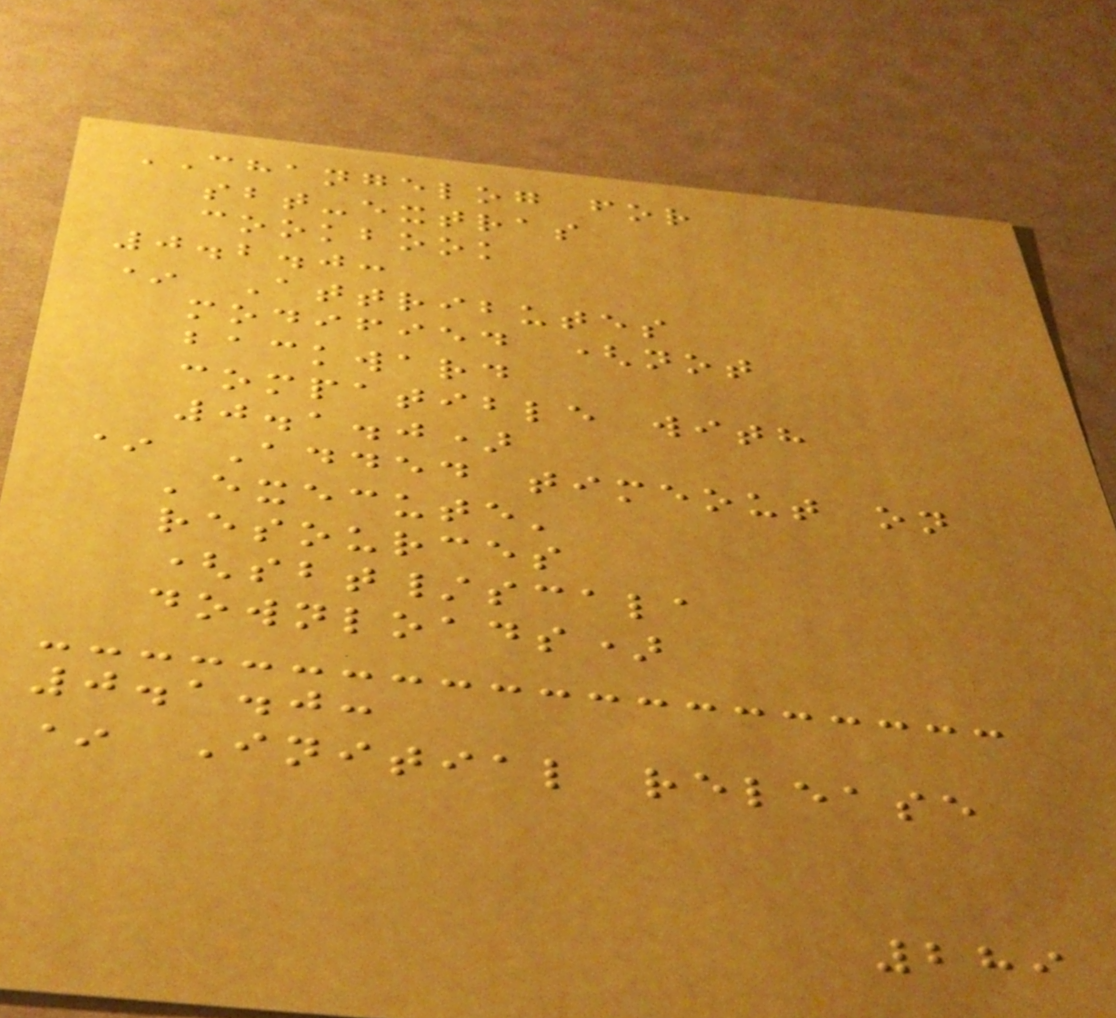CHANGELOG for
sbt-extras
cookbook
0.2.0:
* Attributes
modified (not
backward
compatible with
0.1.0)
* Added timeout on
'execute'
resources
(sbt/scala
downloads)
0.1.0:
* Initial release
289
